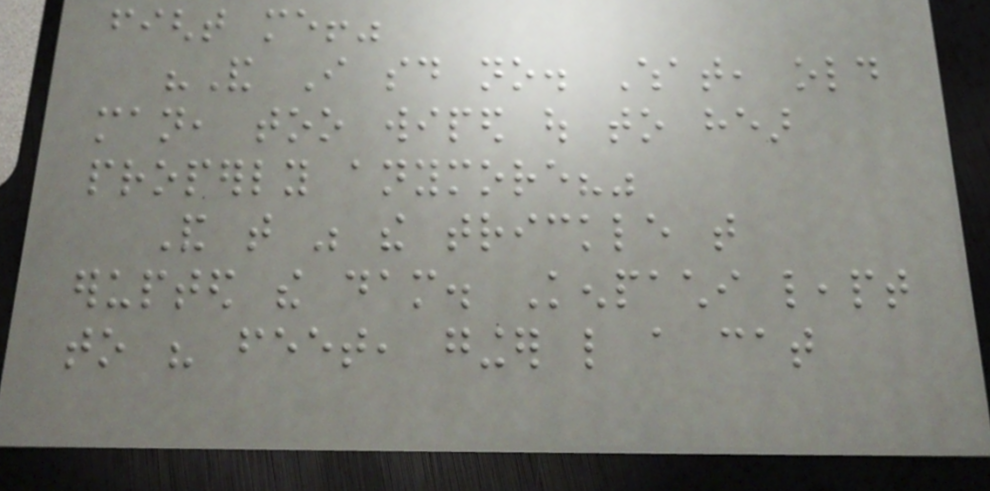fight me!"
"And I said no. What, old
man, too wiped out to hear
properly anymore?"
And that was the trickle that
erupted the dam. Kenpachi leapt
to his feet, ginger like a cat
